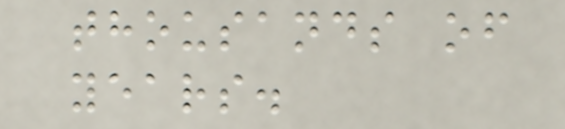thousands of
years.
